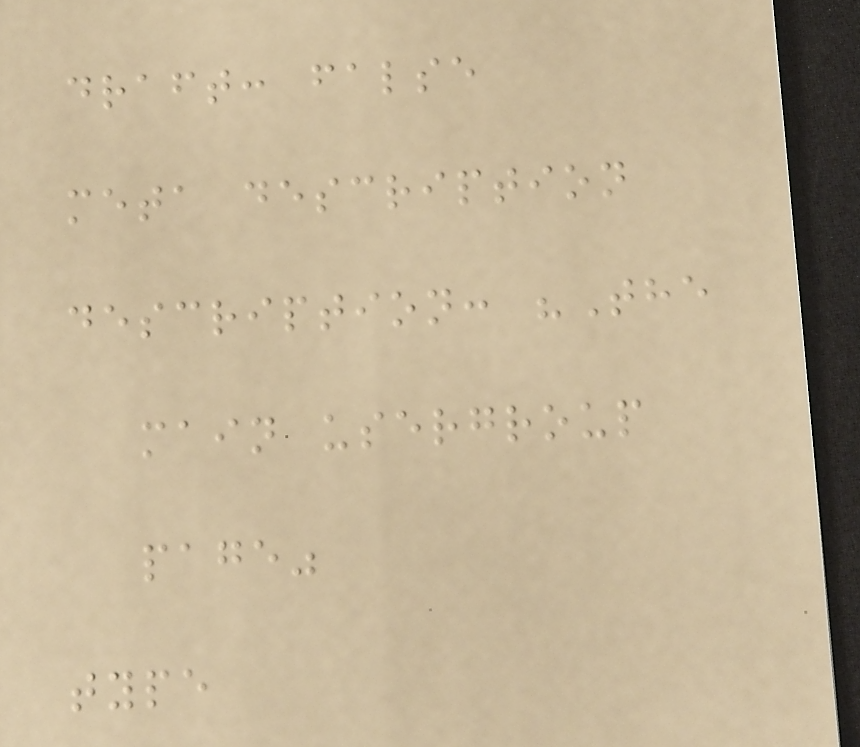draft: false
meta description
description: "The
main usergroup
page"
type
